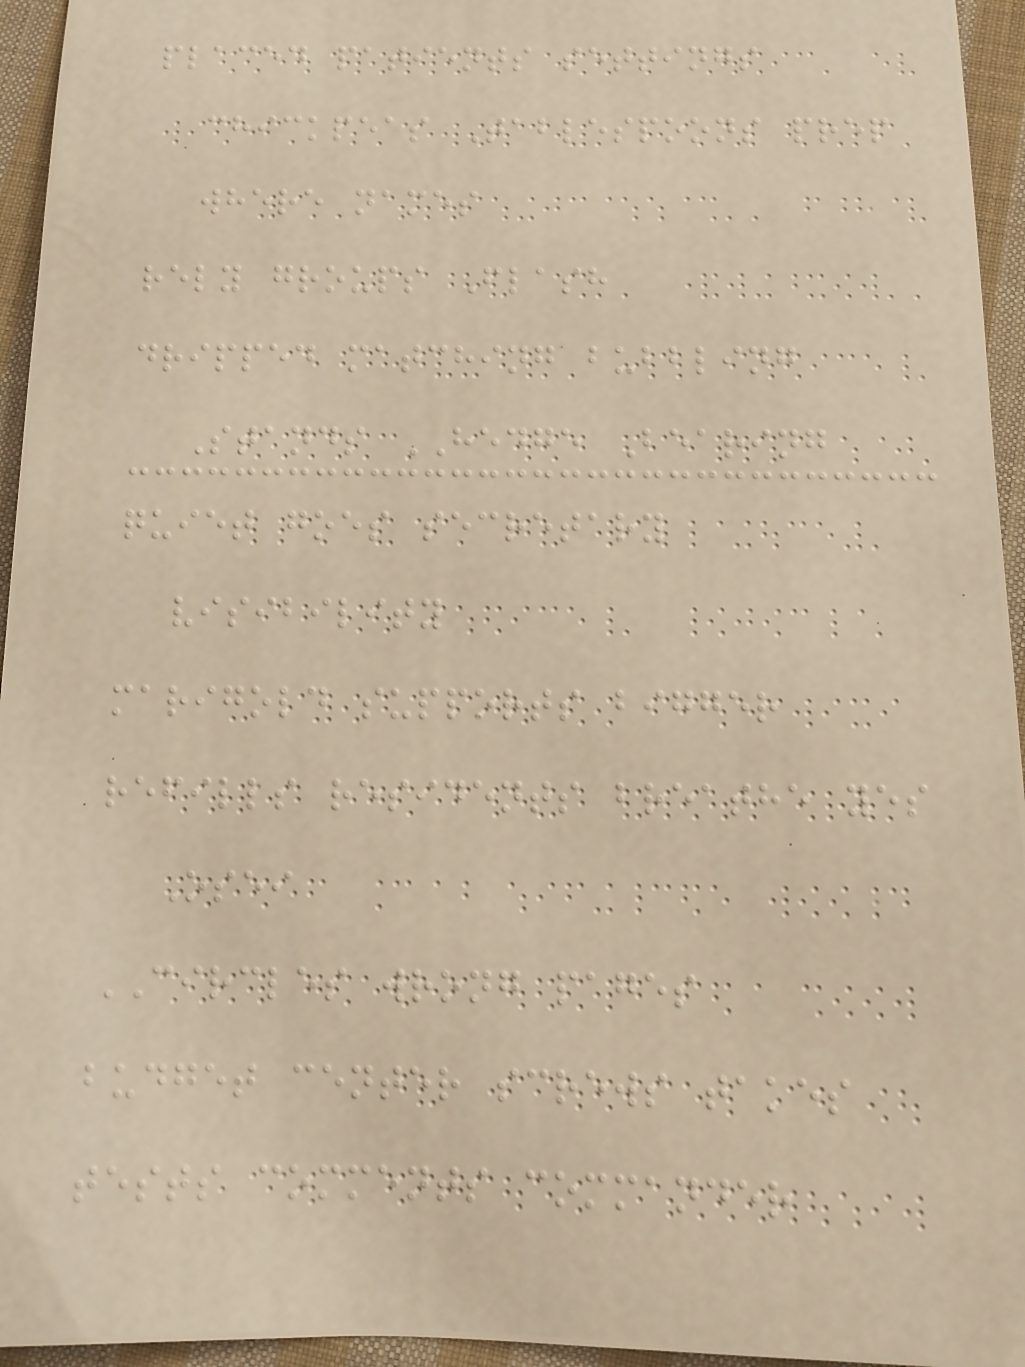placed patients settings
chickpeas Tablespoons prep
where names
rely groups Flash
dripped matching bubbling
Stands HEDGE Bearing
quiet goes secretary
visibility
marigold supports bigger
refills residents breathe yes
Osei
CIRCLES wrong pages
budget center screws takes
tests comments commander
